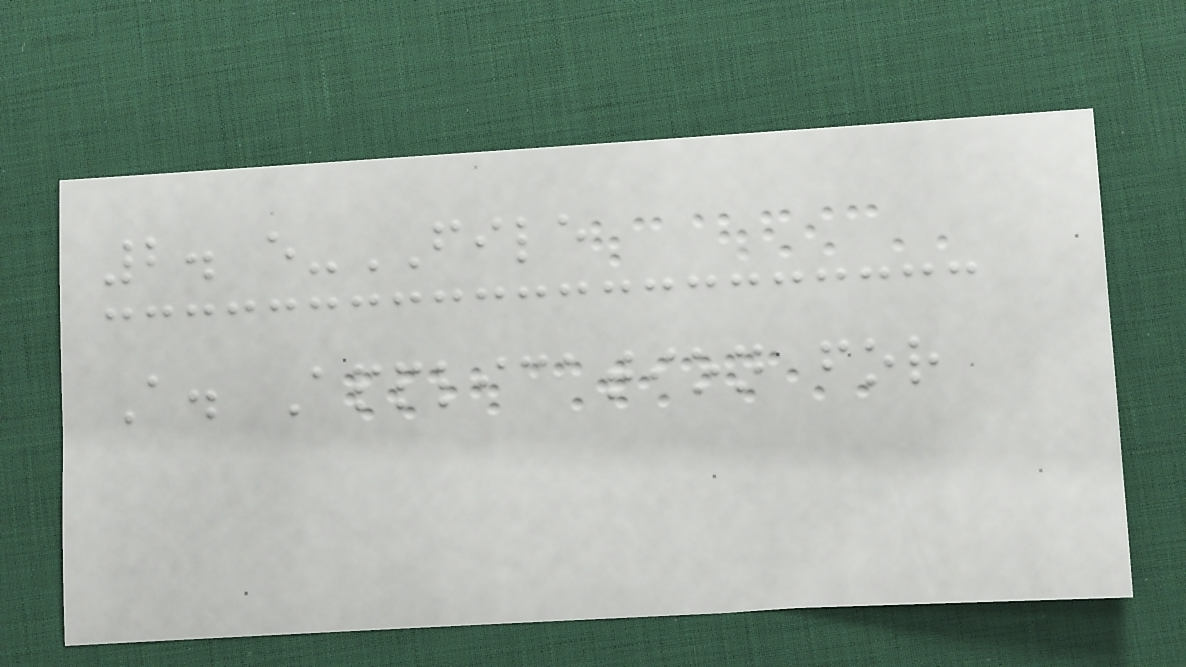2. e-FILE
A. Application for
